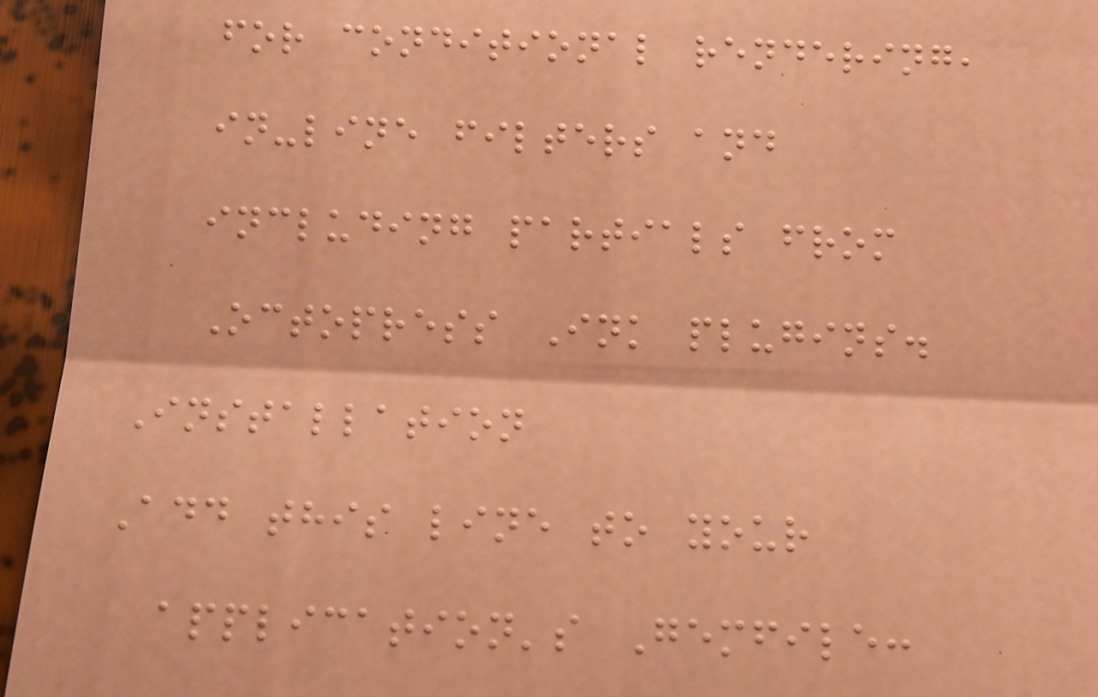for conditional rendering,
in-line filters and
including partials from
Octopress Ink plugins.
Installation
Add this line to your
application's Gemfile:
